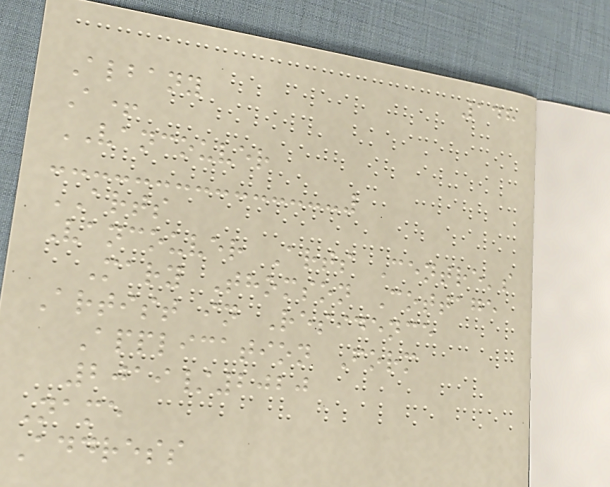148
Albany
A+
VANCOUVER
ARTS
Vancouver Arts Centre's
Mary Thomson Cottage
Artist in Residence
Application Form
2019/2020
Name
Address
